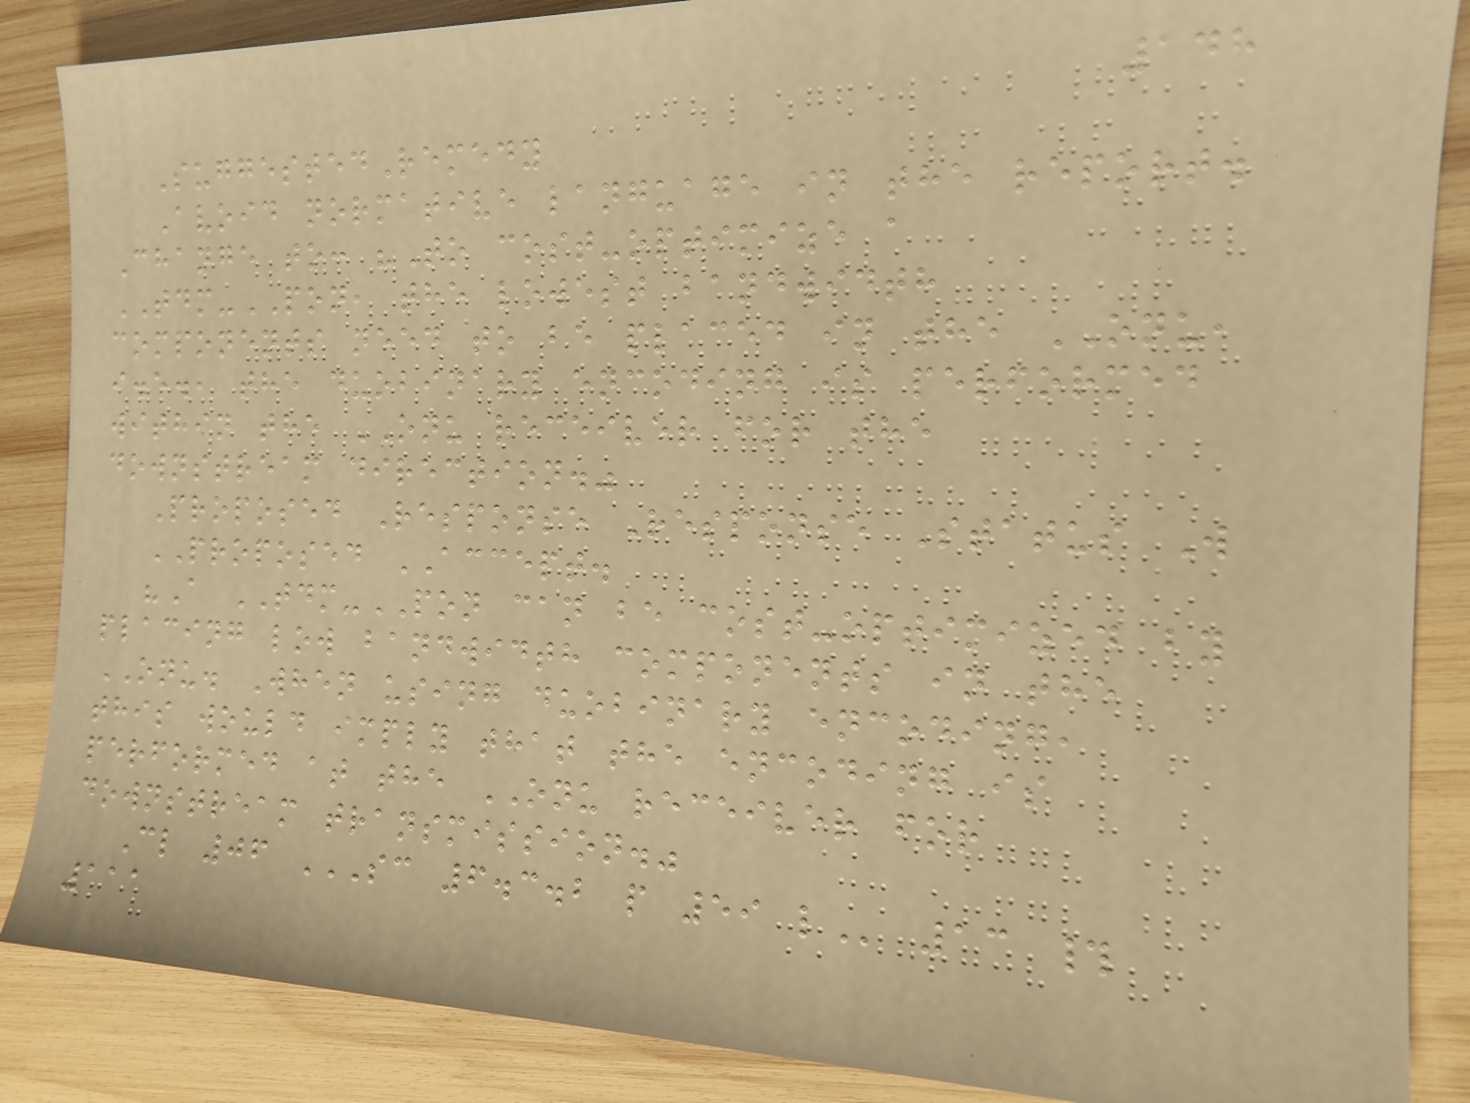148
SuggestedRemedy
Avoid normative language in the report.
Change to: "To cost-optimize a
TDM-PON, the lowest bandwidth
components need to be placed in the ONU,
i.e., the duobinary encoding is performed
within the ONU receiver for the
downstream direction."
Proposed Response Response Status W
PROPOSED ACCEPT.
"A TDM-PON can be cost-optimized by
placing low bandwidth components in the
ONU. When using duobinary encoding,
this would imply that the encoding is
performed at the ONU receiver for
downstream transmission."
Cl 06 SC 6.3.2 P 59 L 13 #
111
